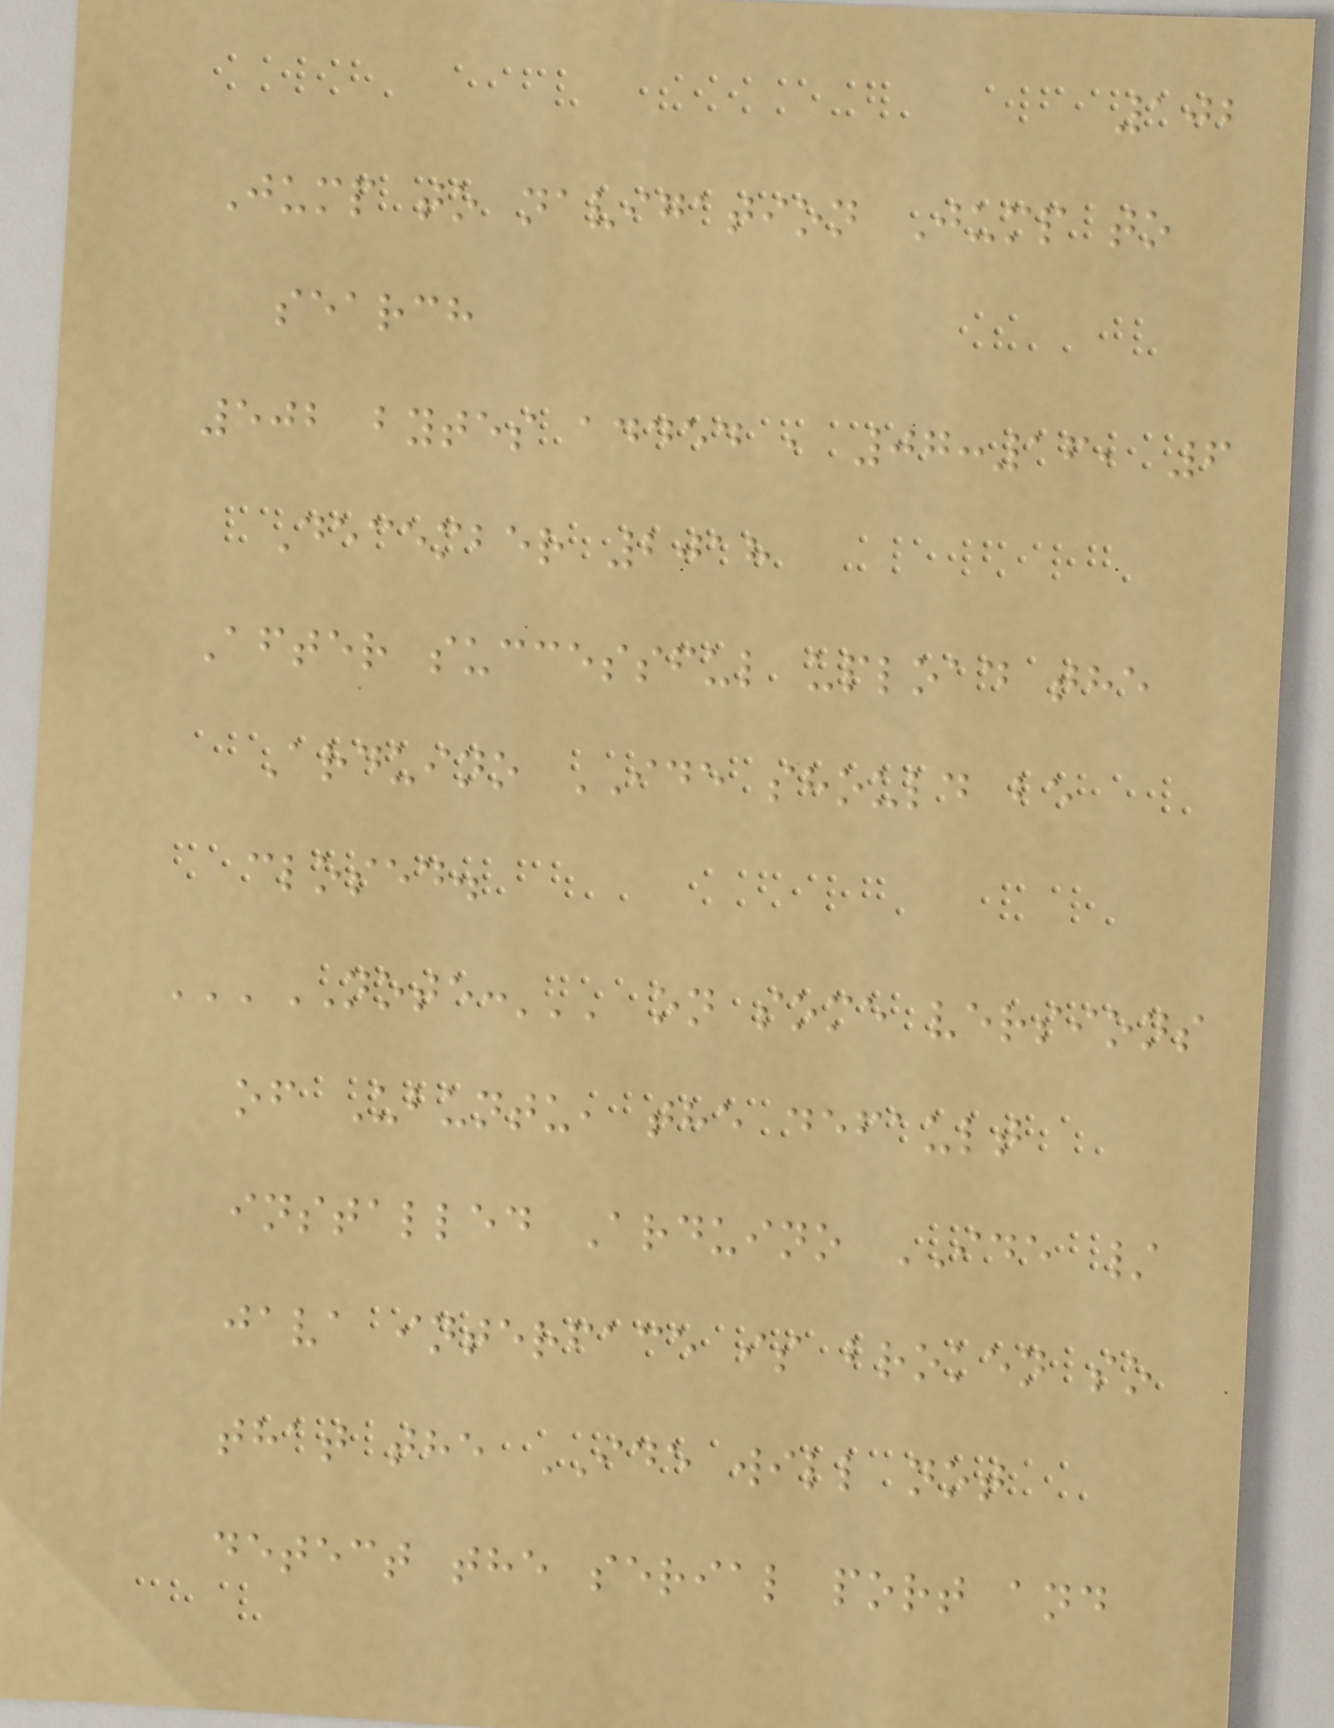102
Jump to navigation Jump to
search
502 bytes added , 07:16, 6
December 2018
After successful upload the
Arduino IDE should be
closed.
'''NOTE:''' on some versions
of Ubuntu, the default
installed Arduino IDE /
java interface is broken so
that the IDE will not
detect the serial port and
